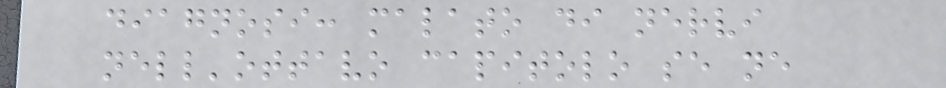diagnosi: malato di nervi
nell'ottavo capitolo se ne
